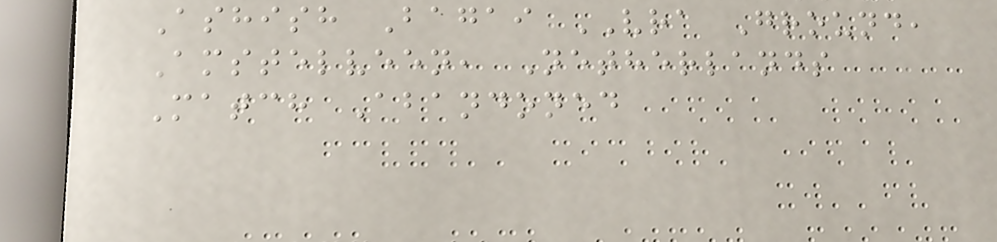Ashish Bagai VRA Ground,
Amstelveen, Netherlands
Match Abandoned
